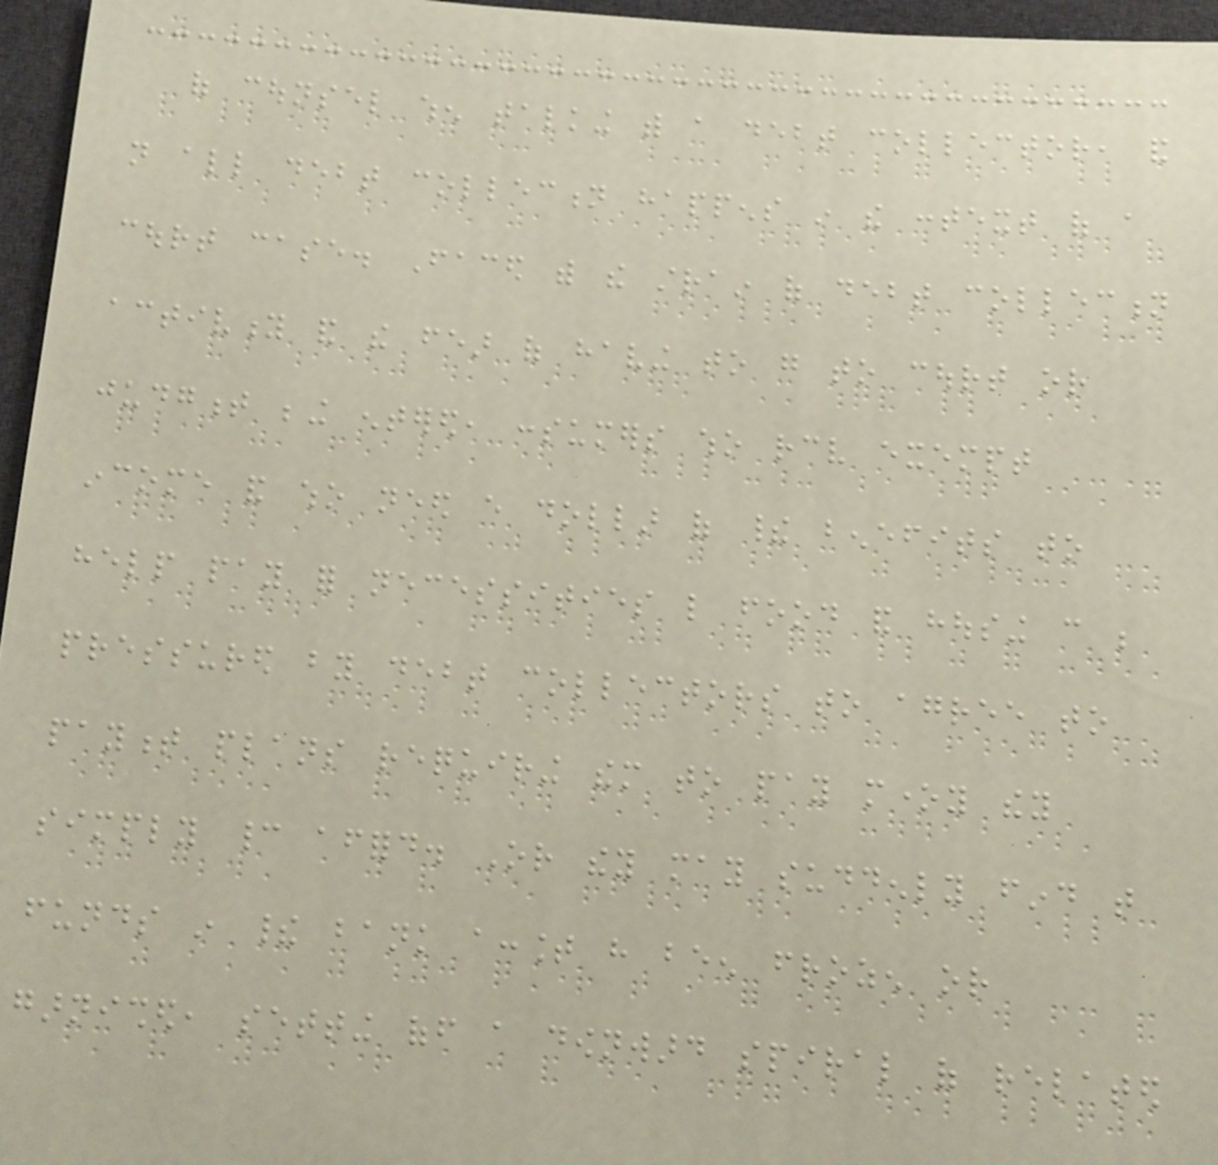of counsel when talking with a debt collector, and
not all debt collection happens in the context of a
court case. Faced with the strain of debt collection
activity and the fear of having to go to court or
judgment being entered, consumers who receive exempt
income and who need every dollar of their benefits to
help pay for necessities like food and housing can be
pressured by debt collectors to agree to
payment plans requiring them to pay money they
simply cannot afford. Or they may suddenly find that
funds in their bank account have been frozen or
garnished, setting off a downward spiral of related
